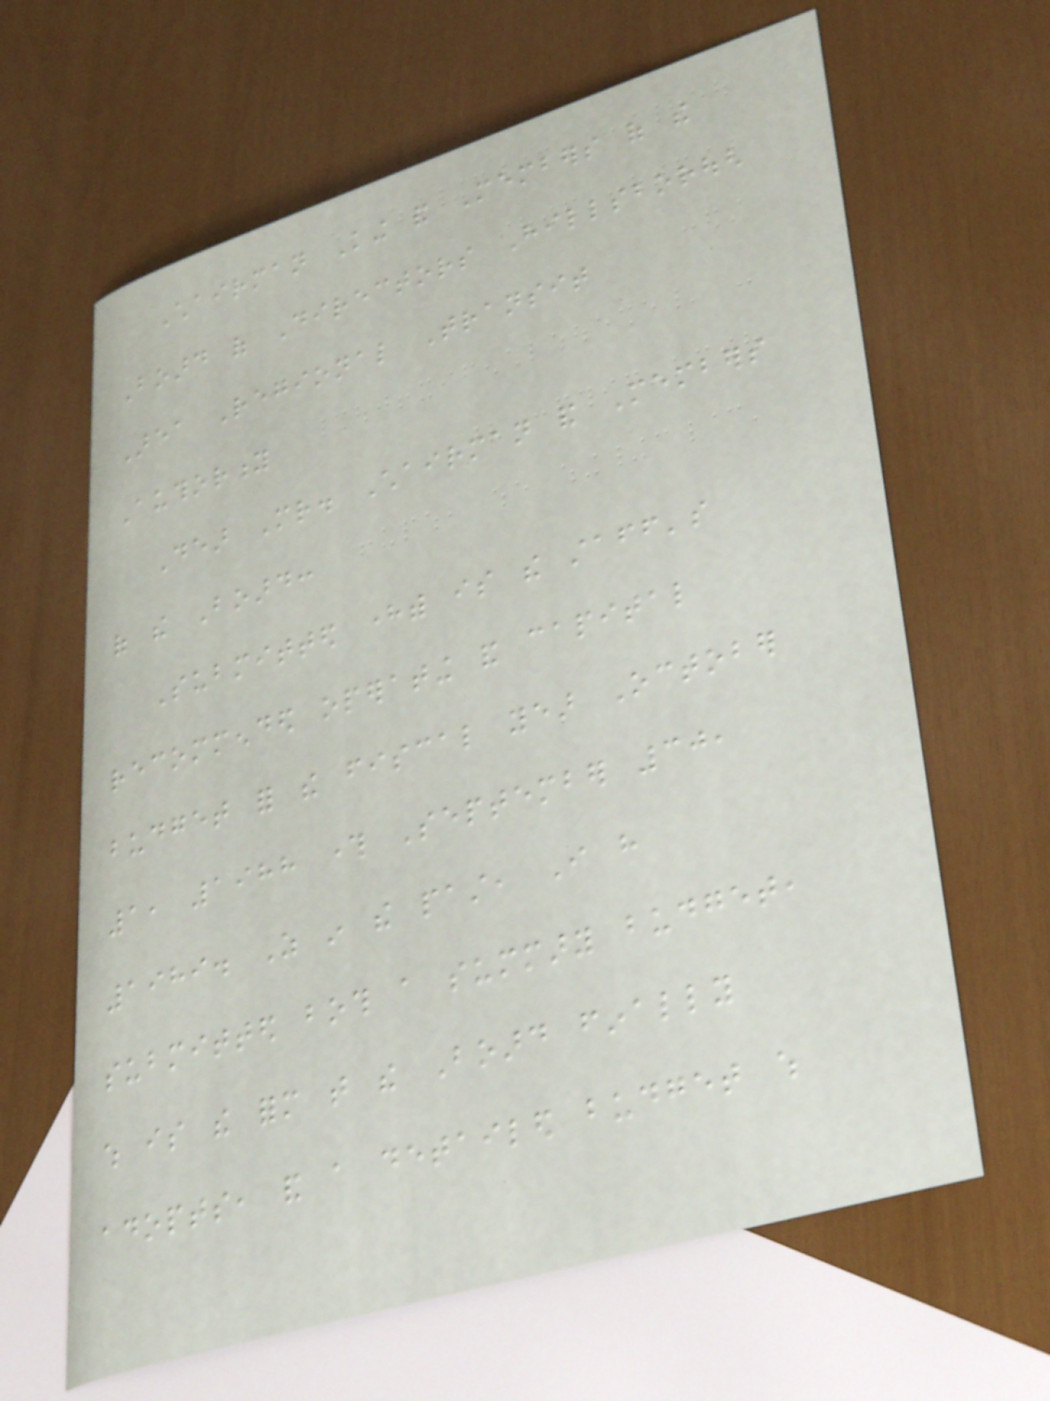Chairman King and Members of the
Board of Directors Hillsborough
Area Regional Transit
Authority
Dear Mr. Chairman and Members
of the Board:
Submitted herewith is the staff's
recommended operating and capital
budget for the fiscal year October
1, 1988 through September 30,
1989. As in the past, I have
submitted both a summary budget,
which is the form that the Board finally
adopts, and a detailed budget which
